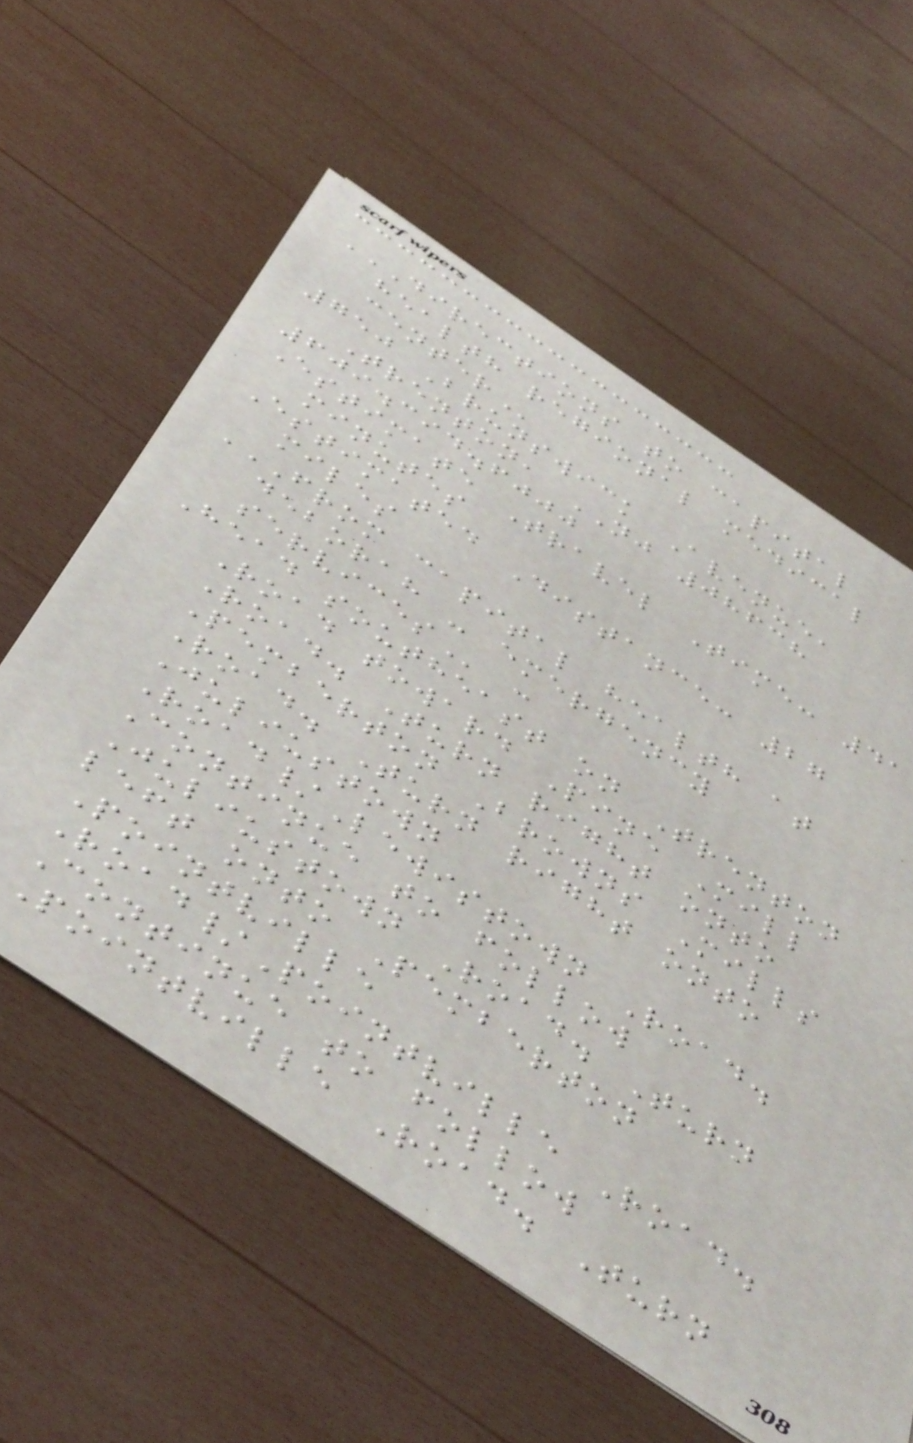DIRECTIONS TO CAPITAL
HEALTH REGIONAL MEDICAL
CENTER
750 Brunswick Avenue,
Trenton, NJ 08638
609.394.6000
Estimate Travel Time: 41
minutes
Estimated Distance: 27
miles
FROM CAPITAL HEALTH AT
DEBORAH - EMERGENCY
SERVICES :
Head southeast on Trenton
Road toward Pine Mill
Road. Turn right onto
Pemberton Browns Mills
Road. Turn right onto
Juliustown
Road/Lewistown Road.
Continue to follow
Juliustown Road. Turn
left onto Pemberton
Pointville
Road/Pointville Road.
Continue to follow
Pointville Road. Turn
